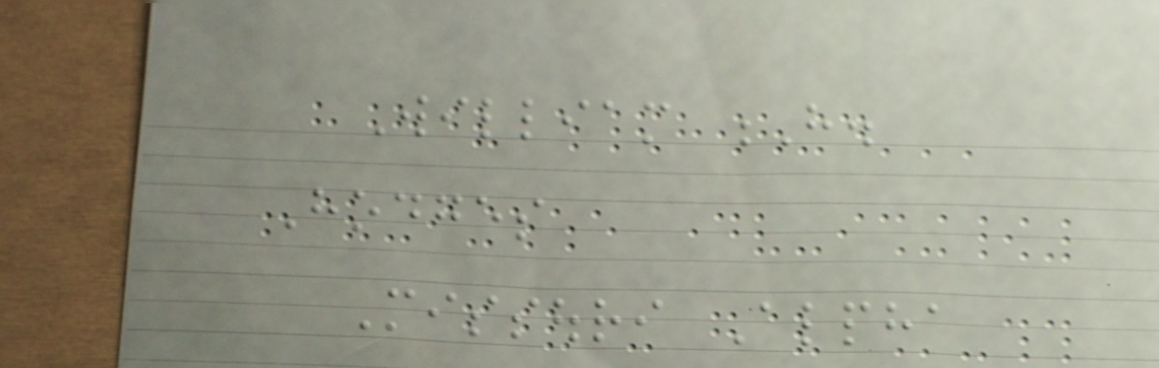William H.
Hodges
Missouri Alpha
